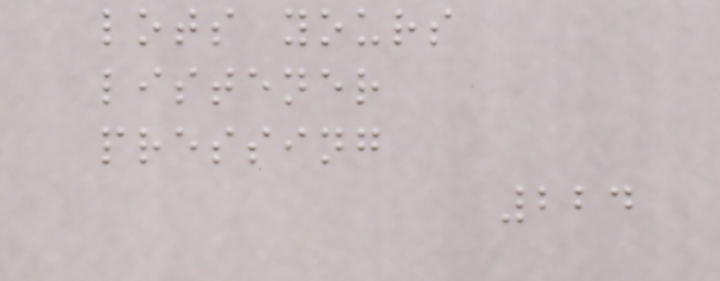lots yours
listener
pressing
224
